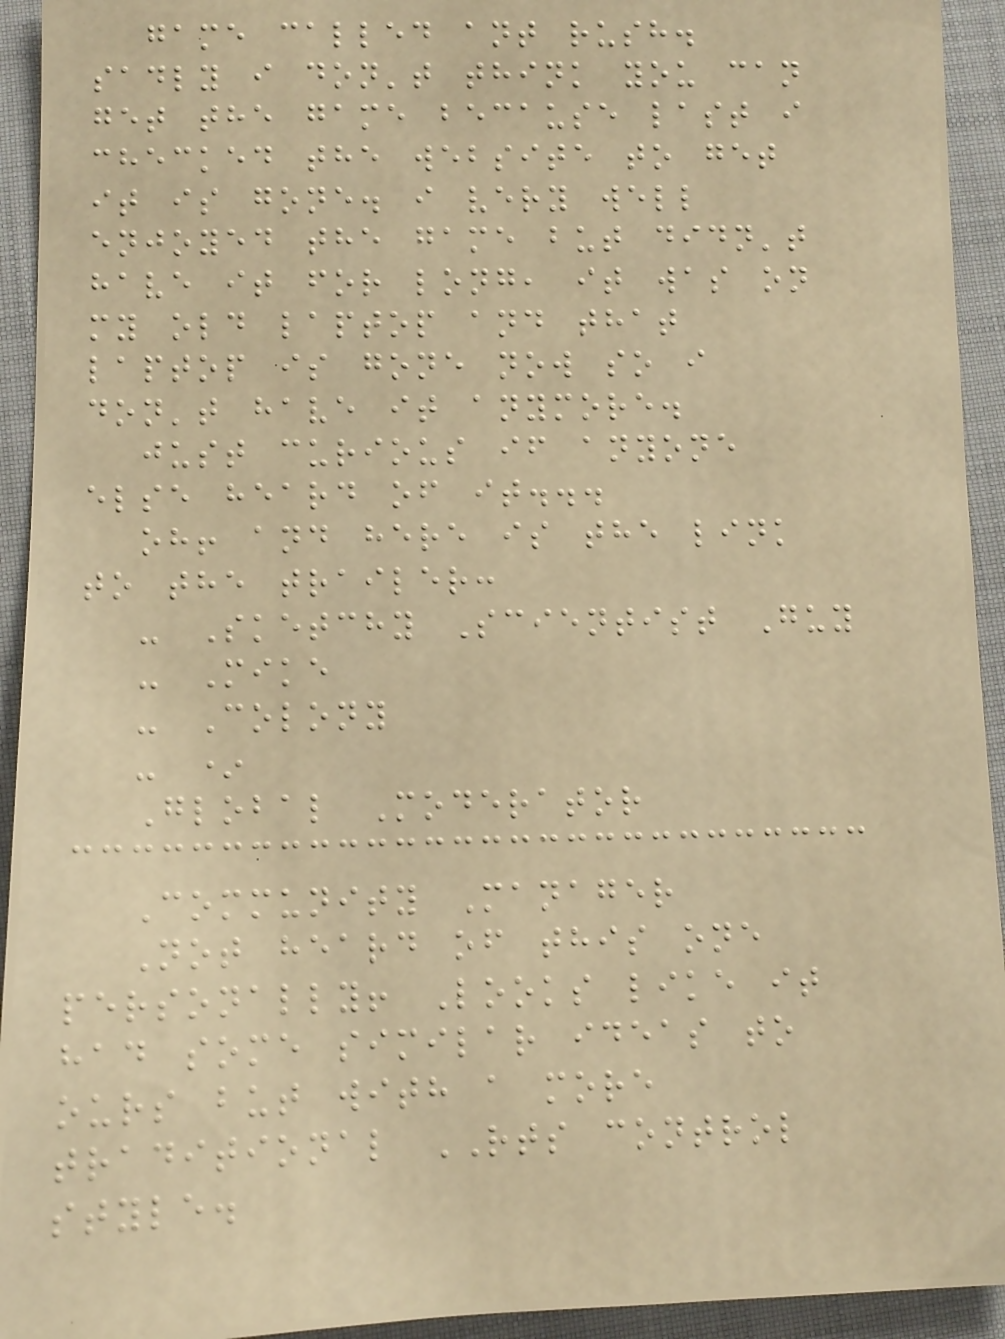game called ant rush.
sadly i don't think you can
get the game because last i
checked the website to get
it is gone. i very well
enjoyed the game but didn't
have it for long, it was on
my old laptop and that
laptop is gone now so i
don't have it anymore.
just curious if anyone
else heard of it...
oh! and here is the link
to the trailer:
- Sketchy Scientist Guy
- Mike
- Colony
- *
Global Moderator
Community Manager
Not heard of this one
personally! Looks like it
had some similar ideas to
ours but with a more
traditional RTS control
style.
